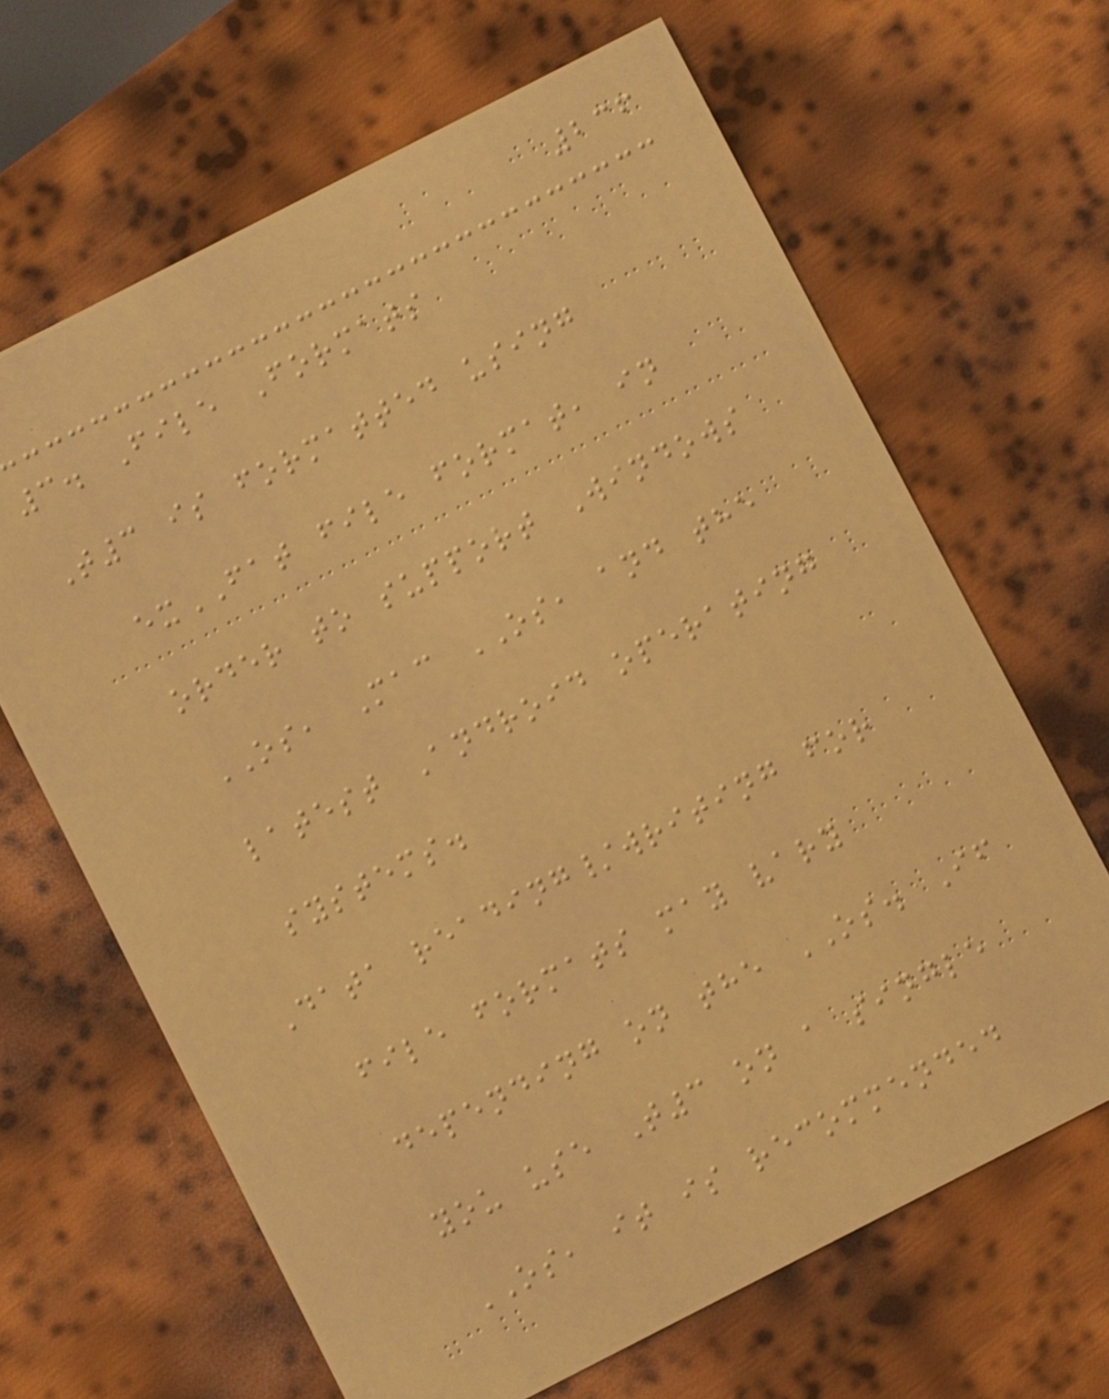236
3. File Formats
T3 is formatted using
exFAT file format, in
order to support Windows
OS, Mac OS, and the
latest Android operating
systems.
Data reading/writing for
file formats may vary
depending on the OS. If
you use T3 on a single
OS, it is recommended
